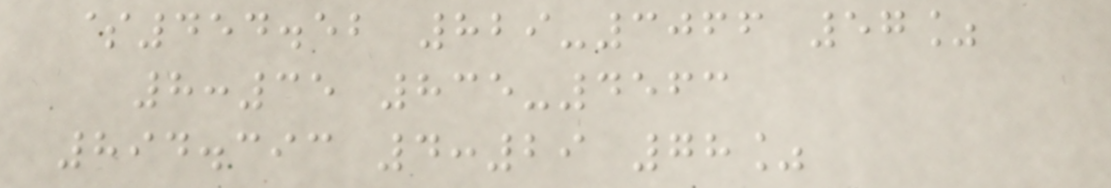$454.52 829-3066 57%
8:35 835-4563
894.393 4:29 78%
